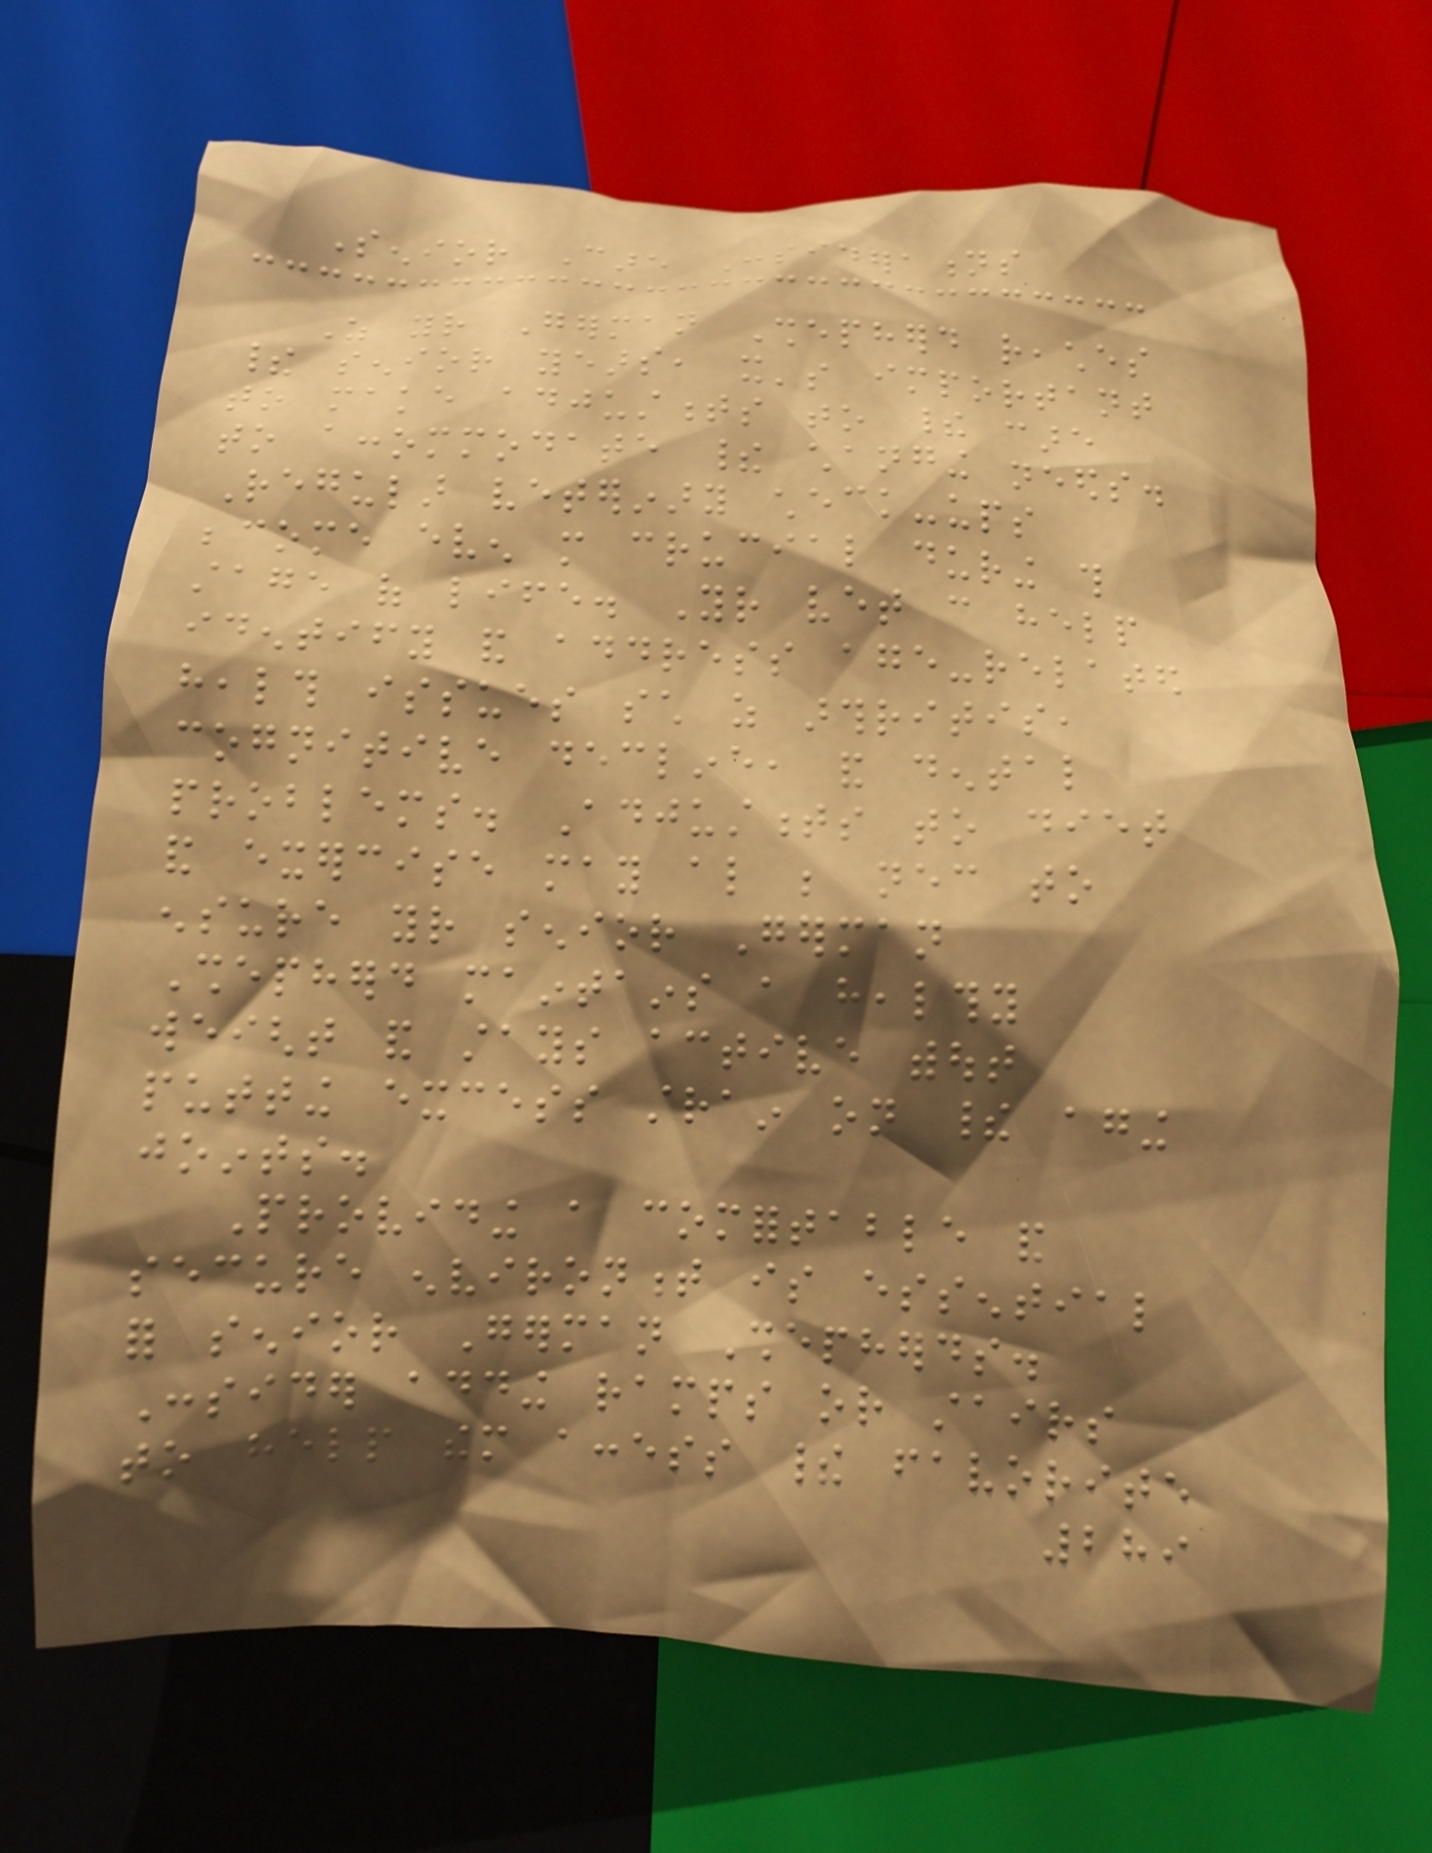Senior Care Considerations
As your German Shepherd reaches
their senior years, it's important
to make adjustments to their care
to accommodate their changing needs.
Regular veterinary check-ups
become even more crucial during this
stage of life. Your vet can help
identify and address age-related
health issues such as arthritis,
cognitive decline, and dental
problems. Adjustments to diet
and exercise may also be necessary to
ensure your senior German
Shepherd maintains a healthy
weight and stays active without
putting excess strain on their aging
joints.
Providing a comfortable and
secure environment is essential
for senior German Shepherds.
Consider adding ramps or stairs
to help them access their favorite
289
